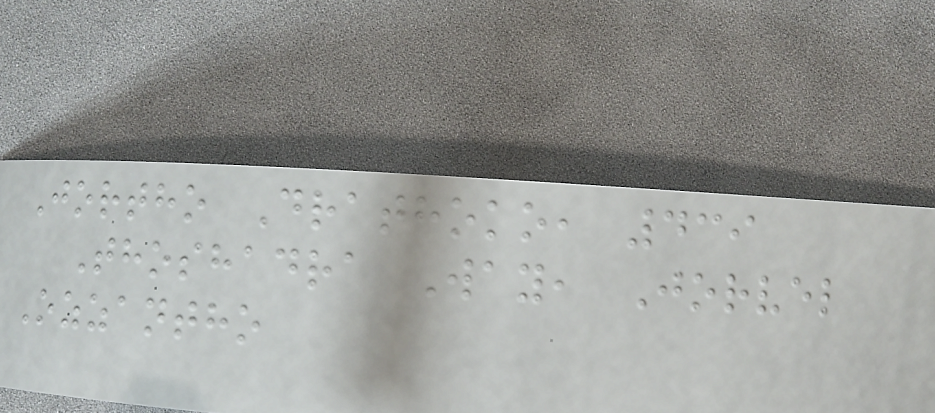Jortho Drathoko, 439
Thoshadra Way, Jorvel
Ozzantho
